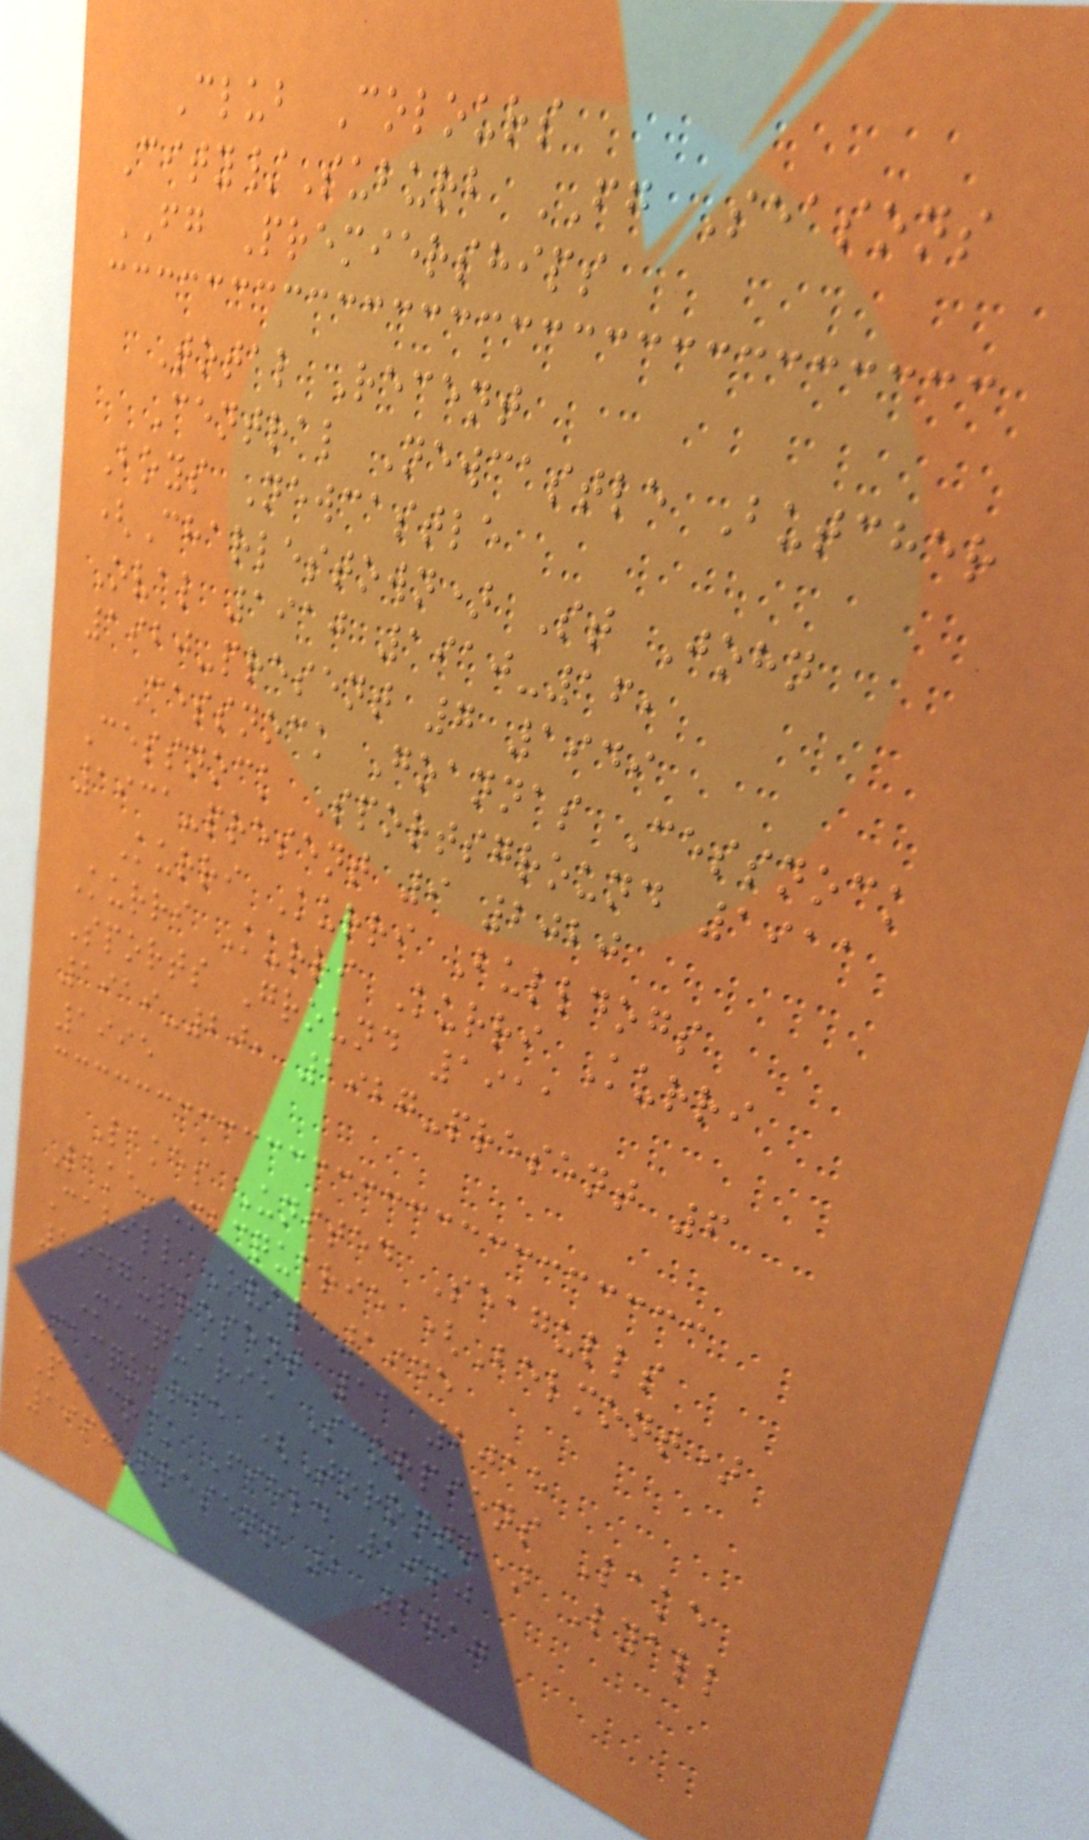Club Colours
City/Suburb FG Seasons
FG Premierships
Total Recent
Central Newcastle Butcher
Boys Newcastle
(Charlestown) St John
Oval 1910 1910-16,
1920-present 7 1949
Cessnock Goannas Cessnock
Cessnock Sportsground 1911
1931-present 9 2020
Kurri Kurri Bulldogs
Kurri Kurri Kurri Kurri
Sports Ground 1911
1919-20, 1927-present 6
1995
Lakes United Seagulls
Lake Macquarie (Belmont)
Cahill Oval 1945
1947-present 11 2015
Macquarie Scorpions Lake
Macquarie (Toronto) Lyall
Peacock Field 1960
1960-present 2 2017
